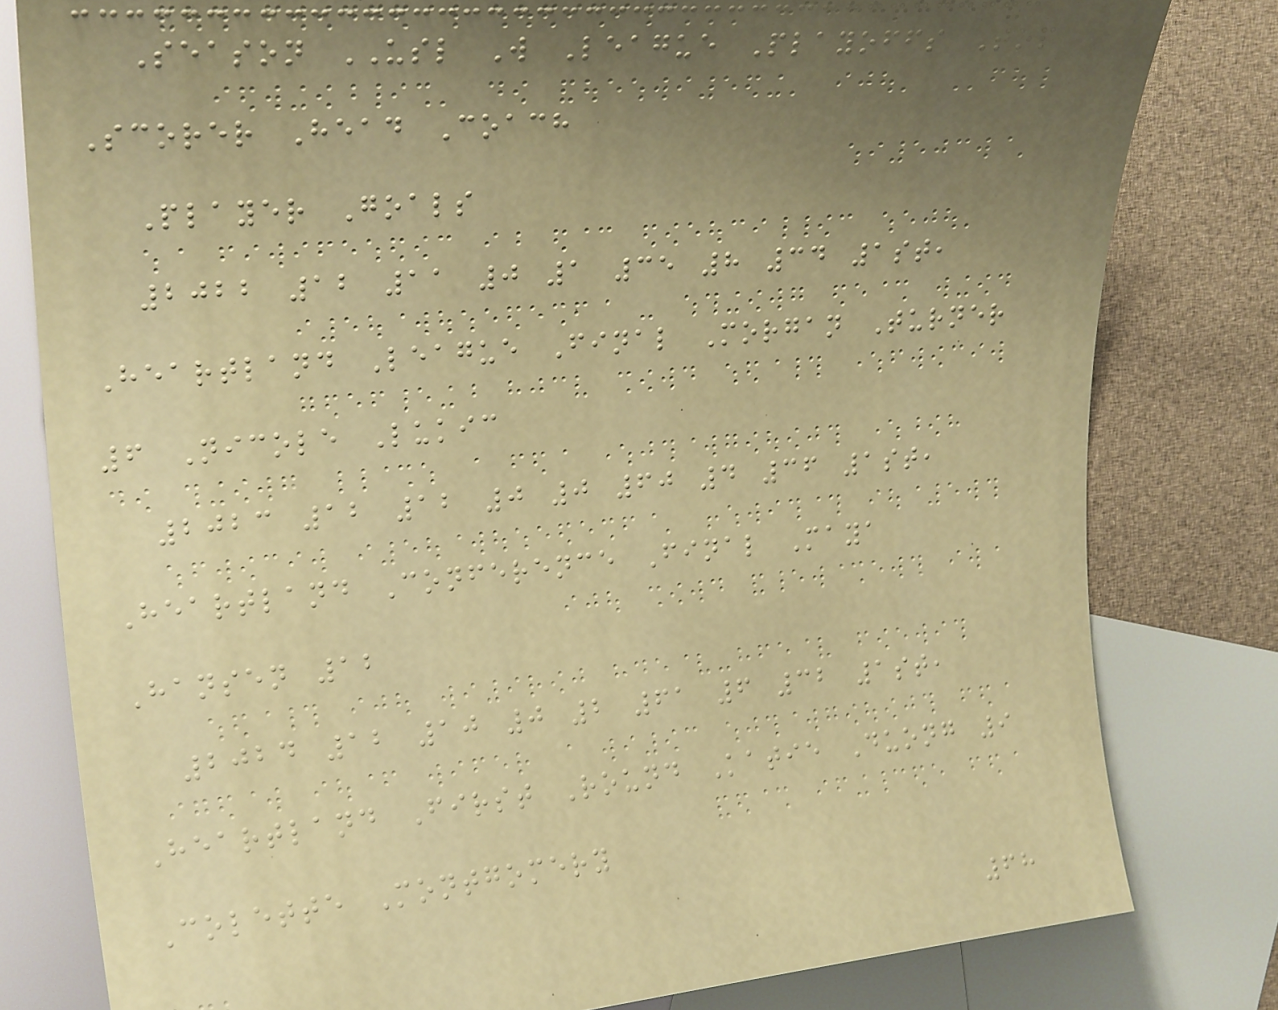Season USL W League Playoffs Top
Scorer Head Coach
Player Goals
2022 12 11 0 1 35 8 34 1st,
Heartland League Final Morgan Turner
6 Nicole Lukic
2023 12 12 0 0 60 4 36 1st,
Heartland Conference Final Maya
Hansen 12
2024 12 10 0 2 61 6 32 1st,
Heartland First Round Katie Duong 9
Colette Montgomery
68
